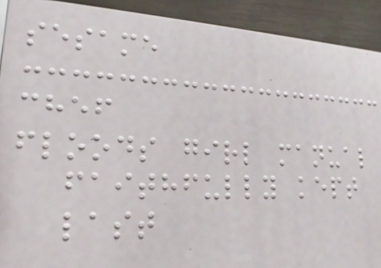sesame
chef
floods girl manual
faithfully kept
last
